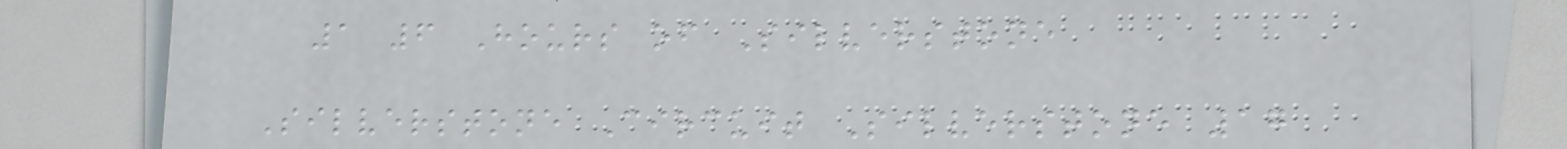1 6 Hours of Silverstone
Silverstone Circuit Silverstone 17
